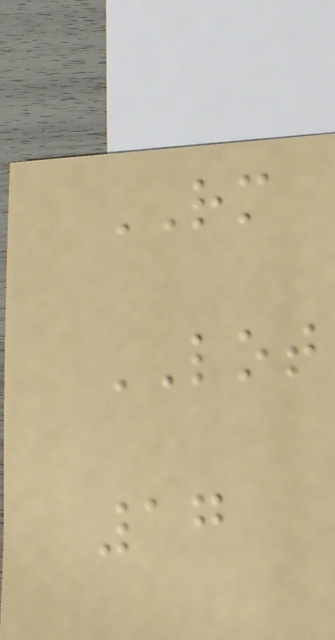RM
LOT
17
